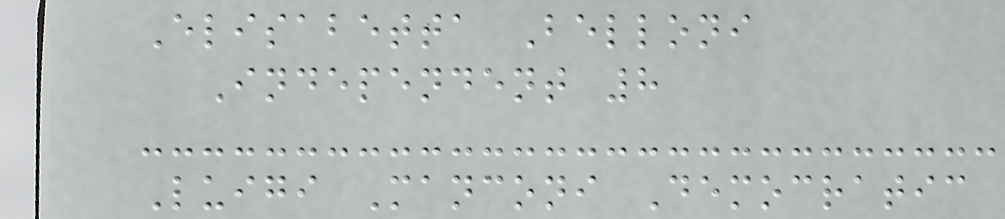Elisabetta Belloni
Independent 8
Luigi Manconi Democratic
